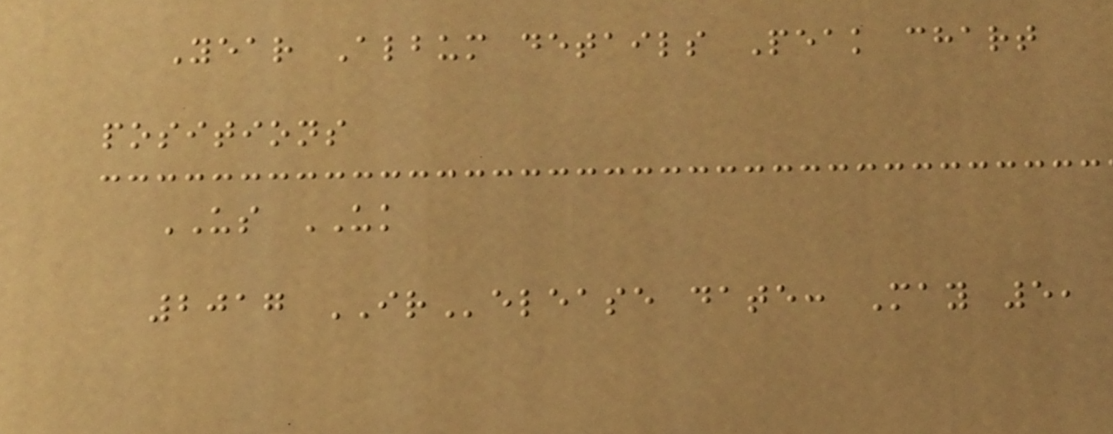Year Album details Peak chart
positions
US UK
2017 IRelease date: May 5,
